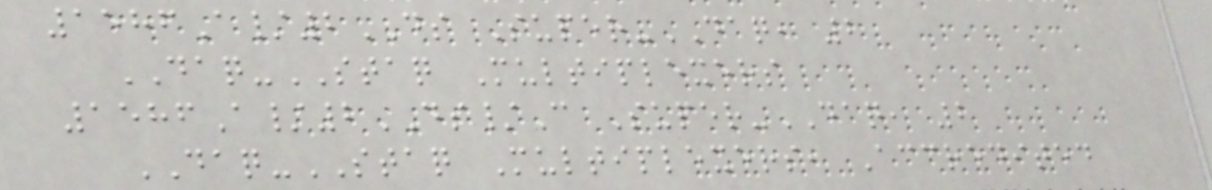1586A/2DS Super-DAQ, 2
DAQ-STAQ Multiplexers
1586A/2DS/C Super-DAQ, 2
DAQ-STAQ Multiplexers, Accredited
